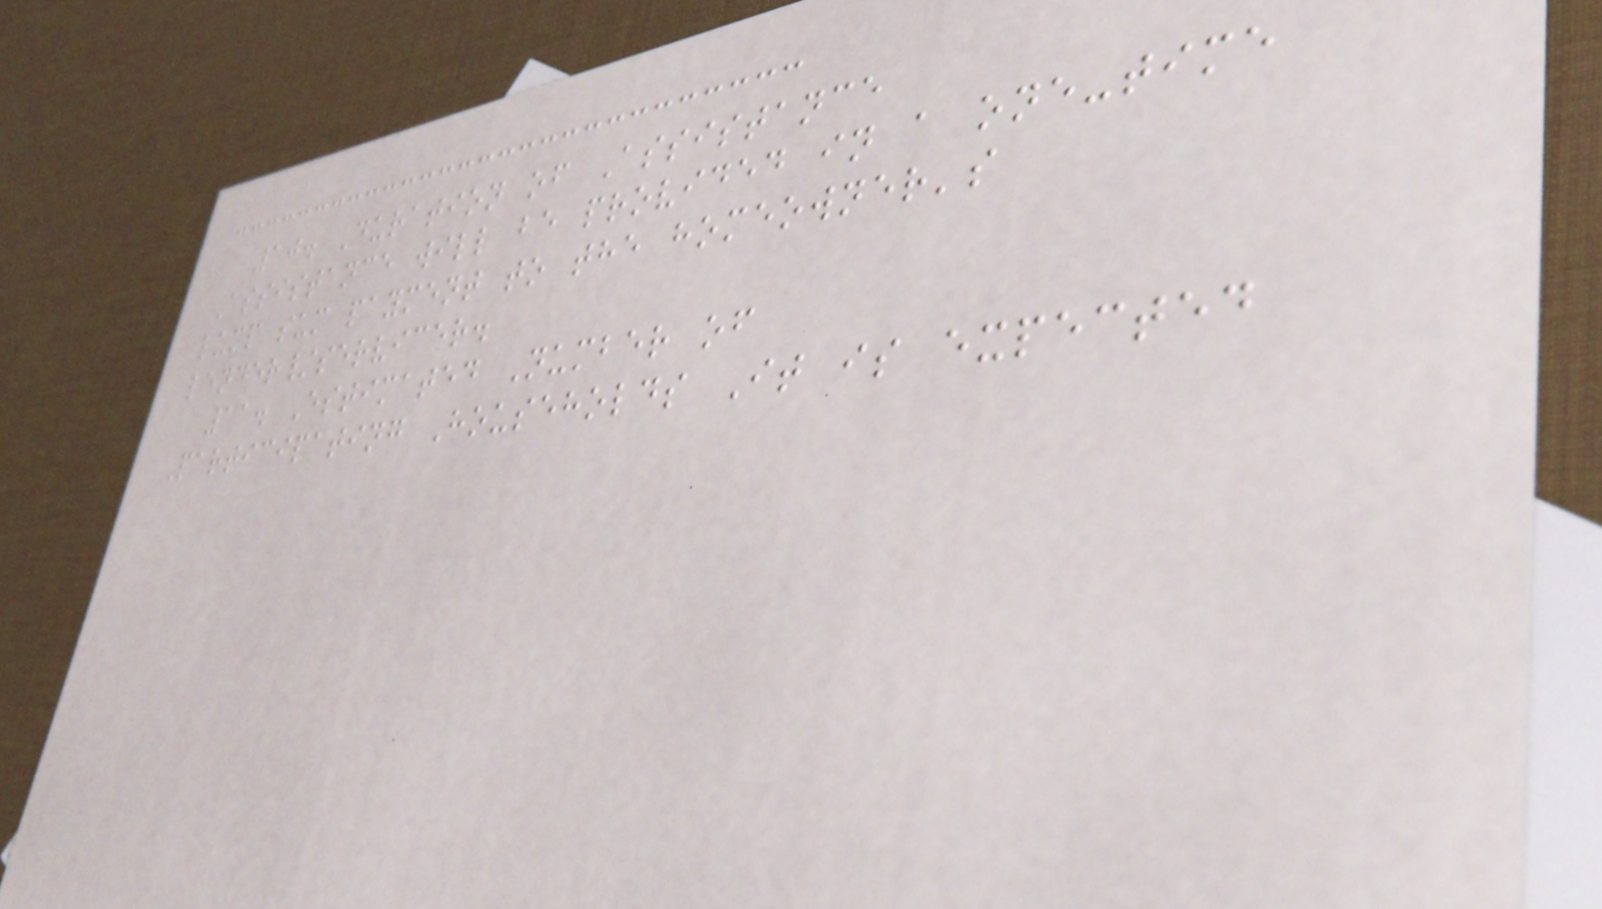10. Duration of Assistance
Assistance will be provided in a one-time
lump sum payment to the homeowner's
lender/servicer.
11. Estimated Number of
Participating Households It is expected
